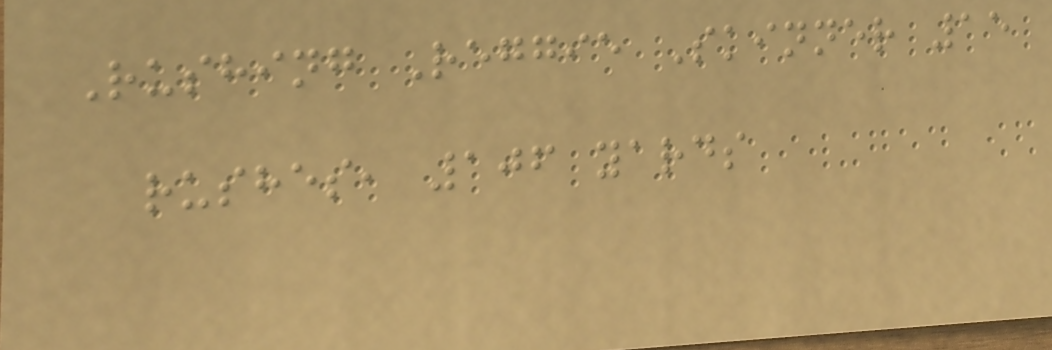Rushing Reggie Skinner 15
rushes, 106 yards
